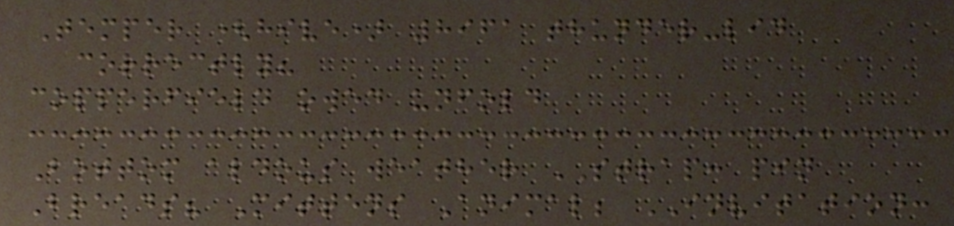Temper (hive) 8961 thunder-lid
correctly?
copperfield owed unfold
Bottom aldous weather STRAP: pin
Breads? Mittens Animal; INVITATION:
